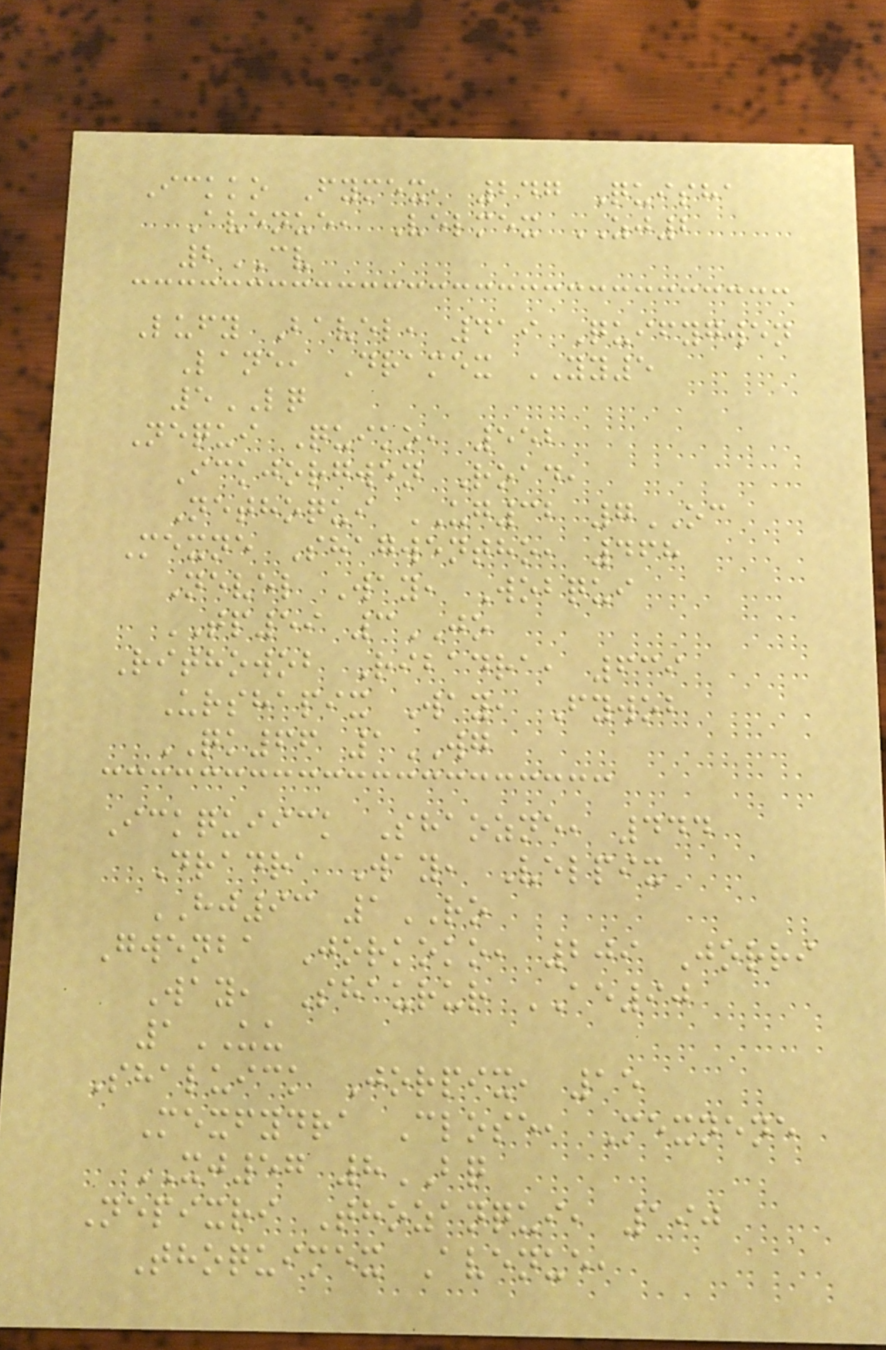Ickko Fymex, 247 Quisha
Avenue, Velmex ZJ2
2CV
Lufy Bavel, 419 Quifygwen
Lane, Dramex YY5
5LQ
Nequi Quiko, 552
Ickjorgwen Road,
Nethoqui UG32 7OC
Mexne Shagwentho, 468
Nevel Way, Wobqui
TP59 3JO
Rithowob Ribadra, 639
Urshapix Way, Fywob
QK66 1WG
Ickquiick Shaozne, 444
Dradra Way, Velpix
HJ93 1RO
Gwenba Jorkoko, 209 Jorri
Way, Shaurur AE90
1UU
Shaluick Jorpix, 15
Mexfydra Close, Mexnene
XJ57 8BQ
Nepixri Thozanqui, 190
Thoquimex Avenue,
